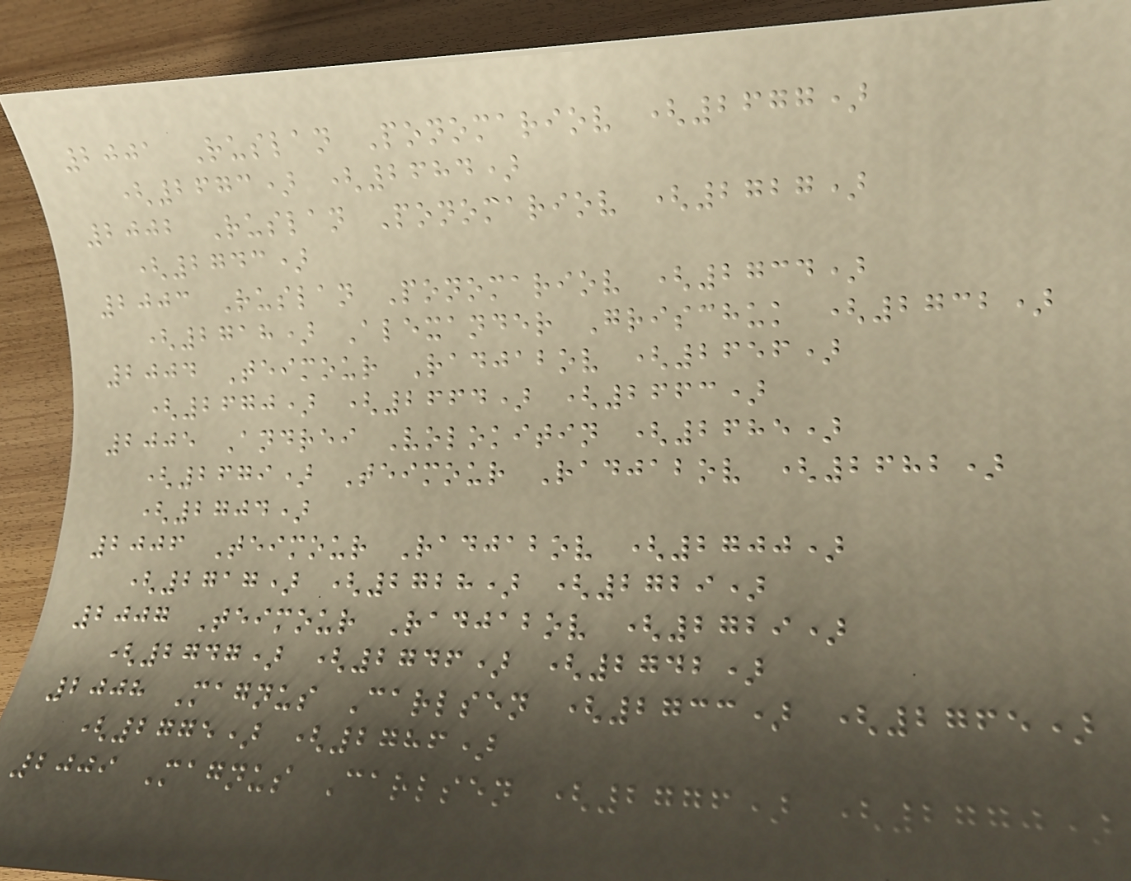2001 Ruslan Ponomariov (2677)
(2673) (2684)
2002 Ruslan Ponomariov (2727)
(2743)
2003 Ruslan Ponomariov (2734)
(2718) Alexander Grischuk (2732)
2004 Teimour Radjabov (2656)
(2670) (2664) (2663)
2005 Andrei Volokitin (2685)
(2679) Teimour Radjabov (2682)
(2704)
2006 Teimour Radjabov (2700)
(2717) (2728) (2729)
2007 Teimour Radjabov (2729)
(2747) (2746) (2742)
2008 Magnus Carlsen (2733) (2765)
(2775) (2786)
2009 Magnus Carlsen (2776) (2770)
